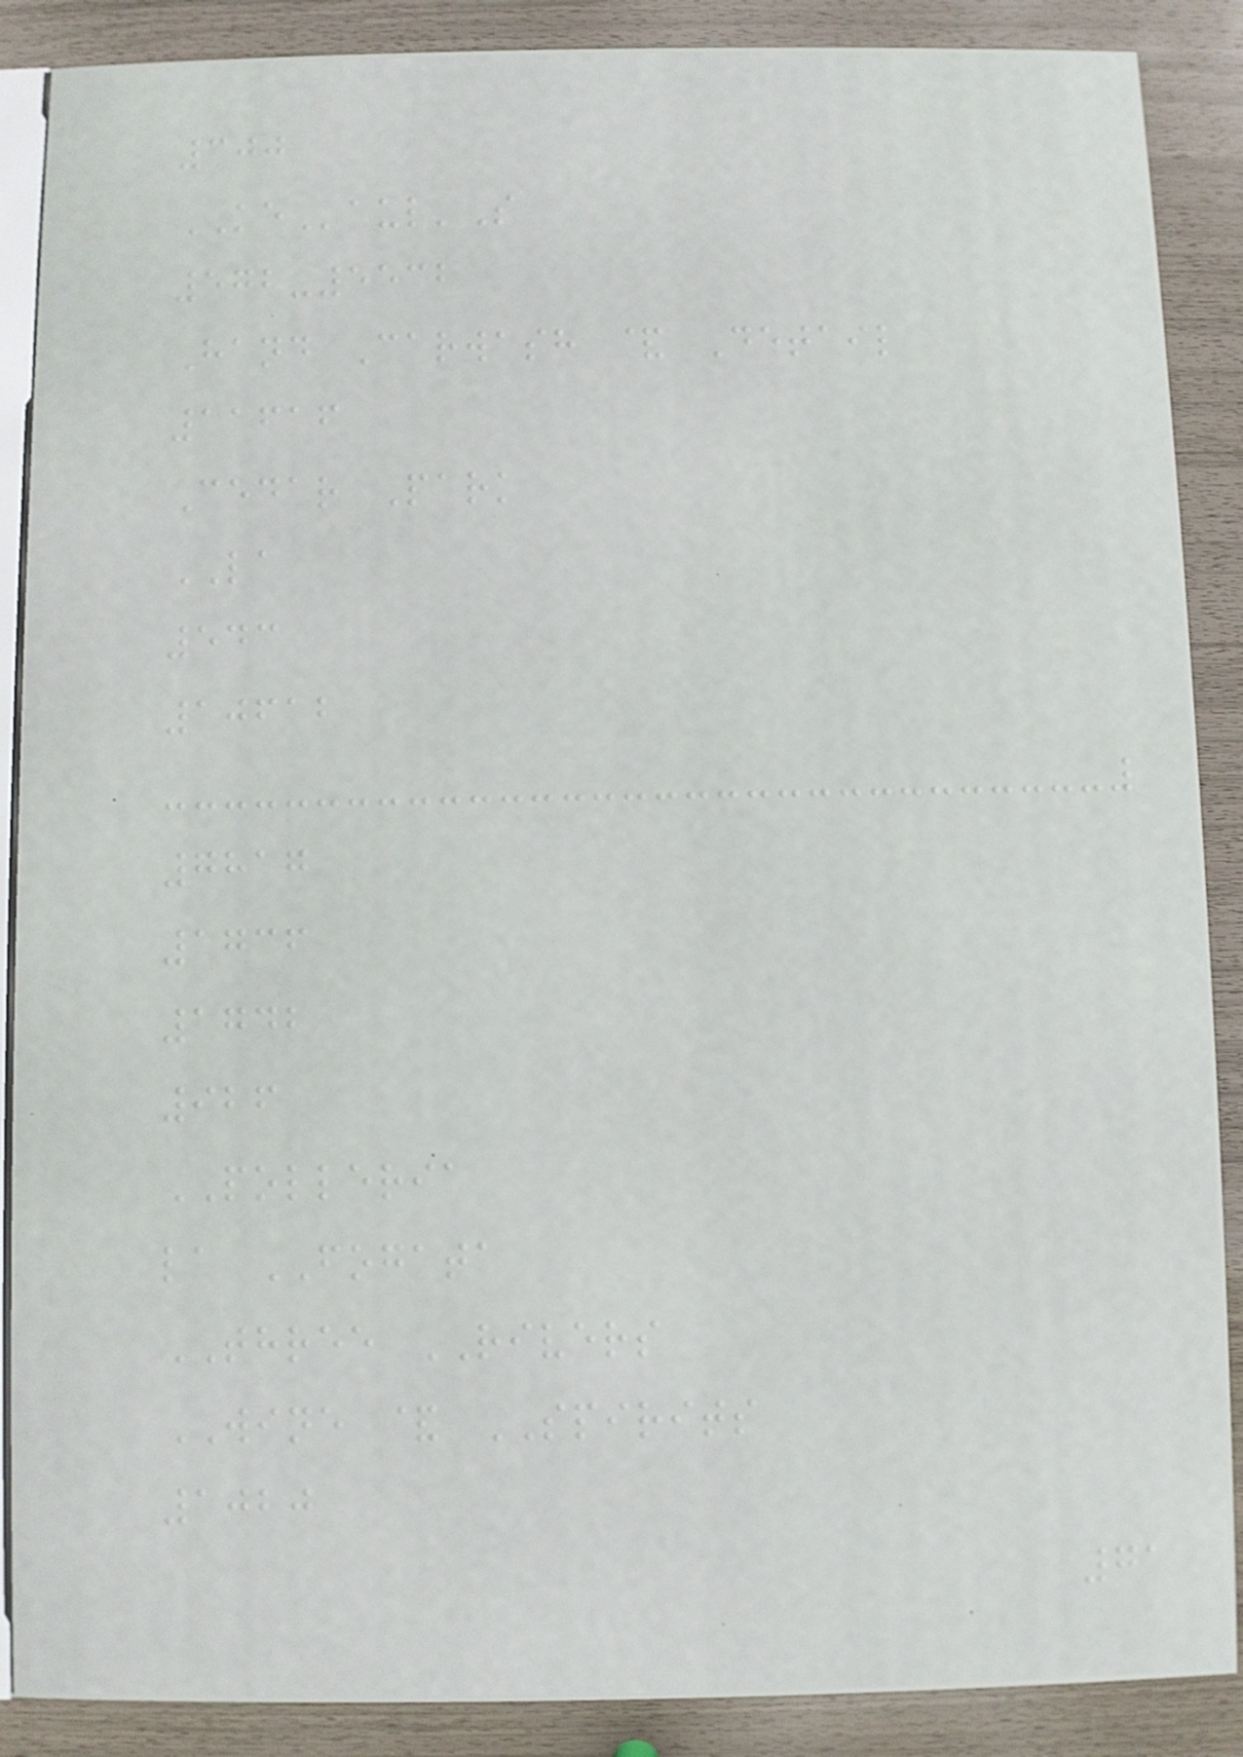300
KEaul'S
572-5532
Hand Carwash & Detail
11616
Cedar Park
LA
543
10612
7817
1736
1742
926
POLLERIA
la FOGATA
THREE RIVERS
WINE & SPIRITS
1020
71
